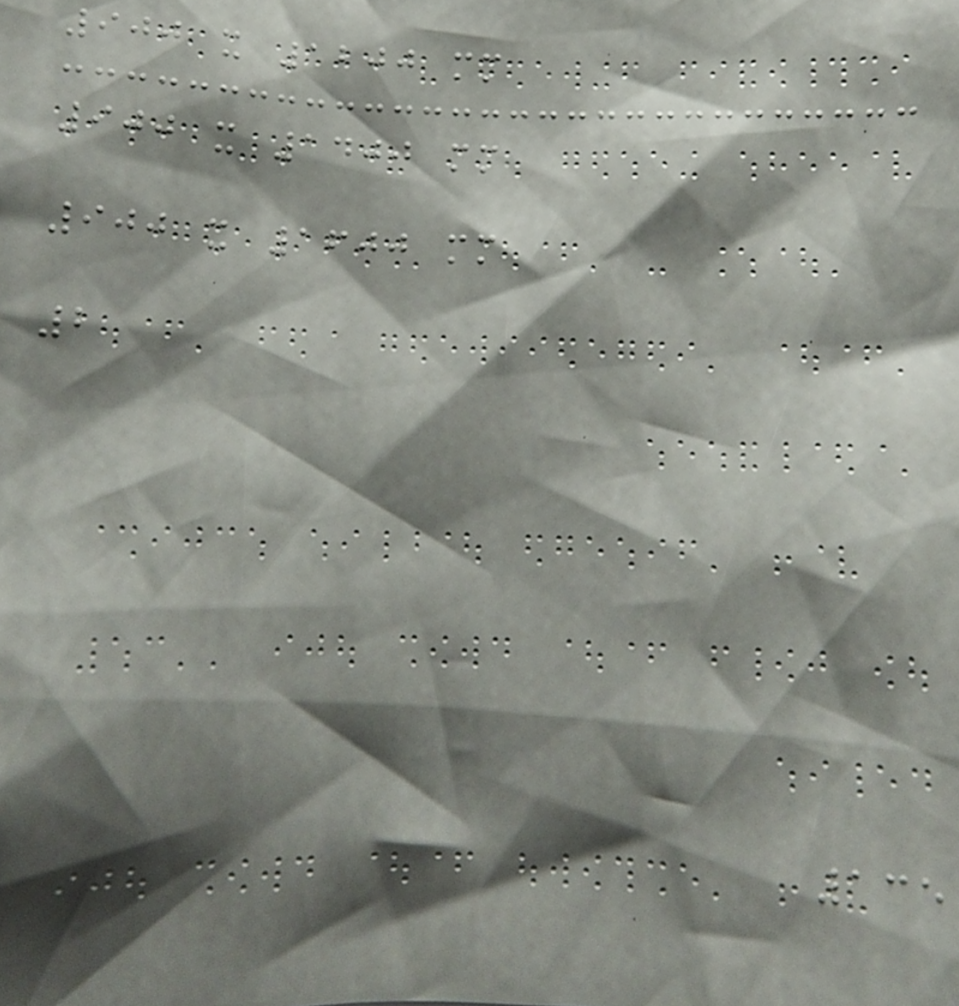900 x 1200 mm
900 x 1400 mm
900 x 1600 mm
2
135
